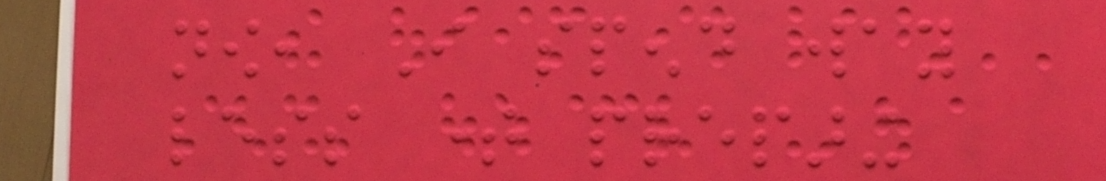now, I spend way
less time preparing
